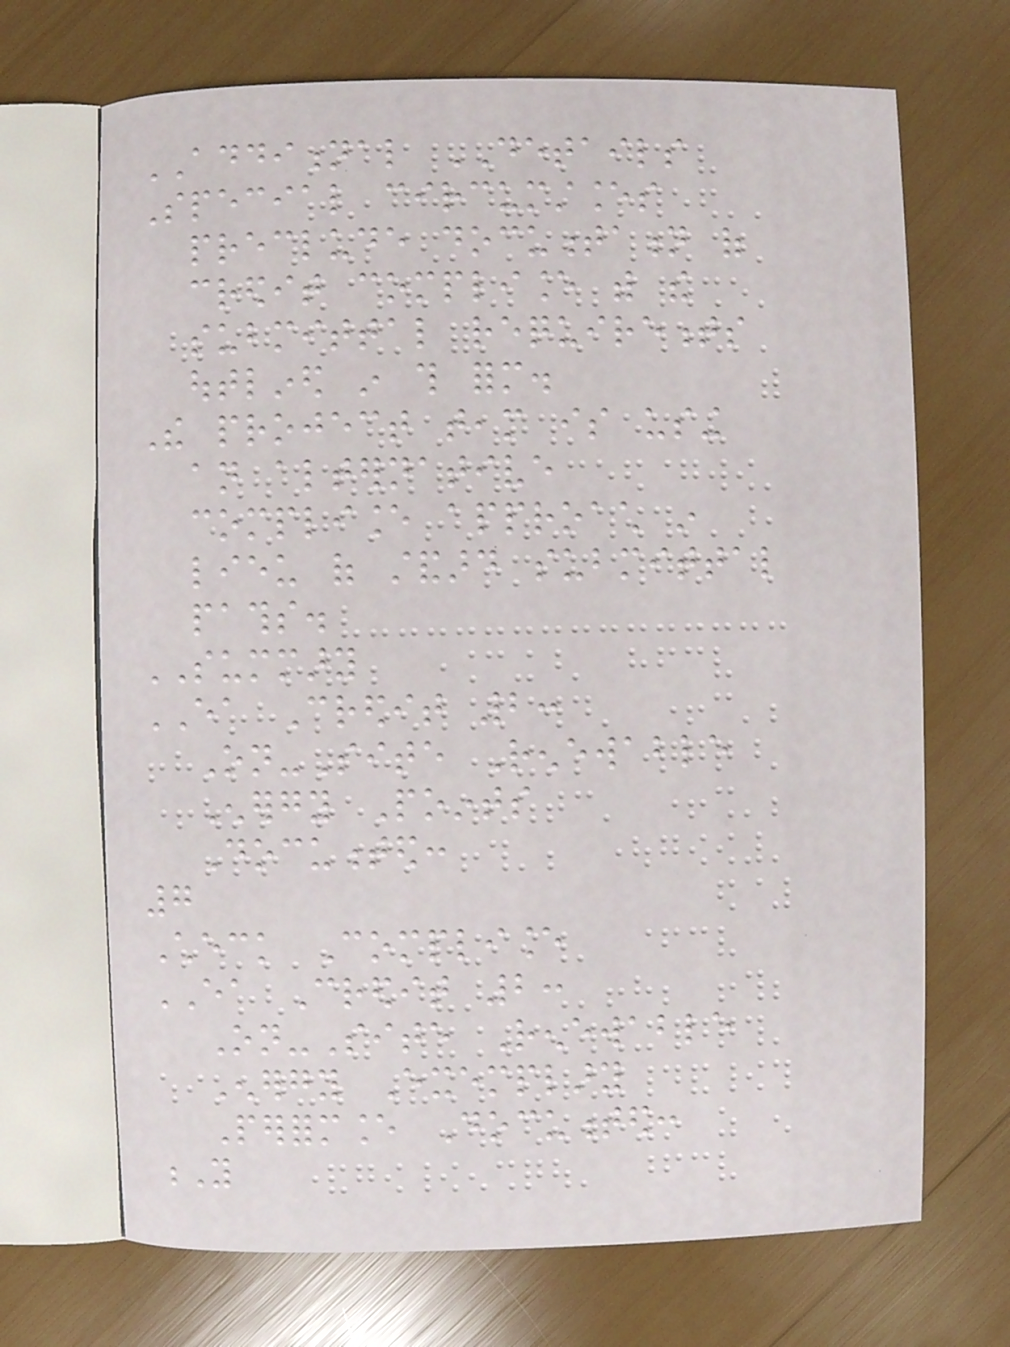ADDITIONAL DETAILS
Special circumstances
preclude documentation of
credit compliance with the
submittal requirements
outlined in this form.
The project team is using
an alternative
compliance approach in
lieu of standard submittal
paths.
SUMMARY
EA Credit 2:
On-Site Renewable
Energy Points
Documented:
7
Check Compliance
EA Credit 2:
On-Site Renewable
Energy Exemplary
Performance Documented:
Y
